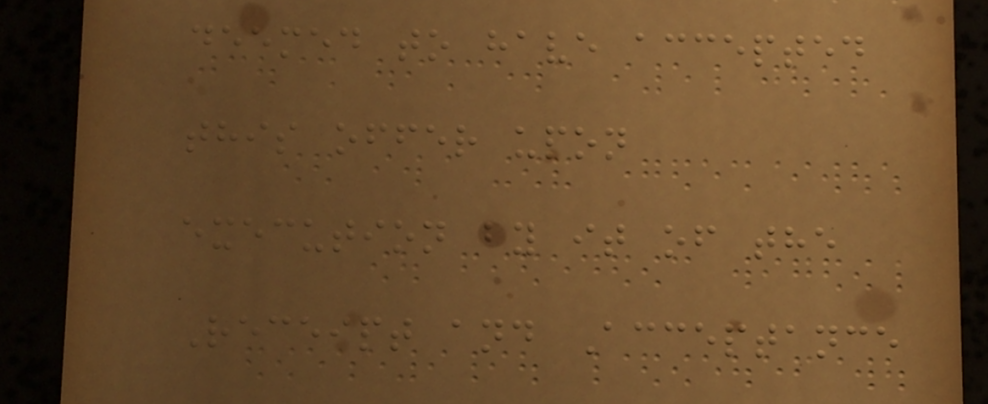deemed to have accepted
this offer upon
execution by it of the
Receipt and Acceptance
